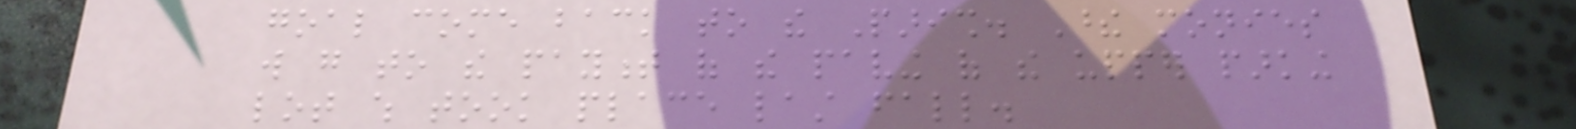goal come back to the Parish. These monies
will go to the payment of the paving of the upper parking
lot which took place last fall.
